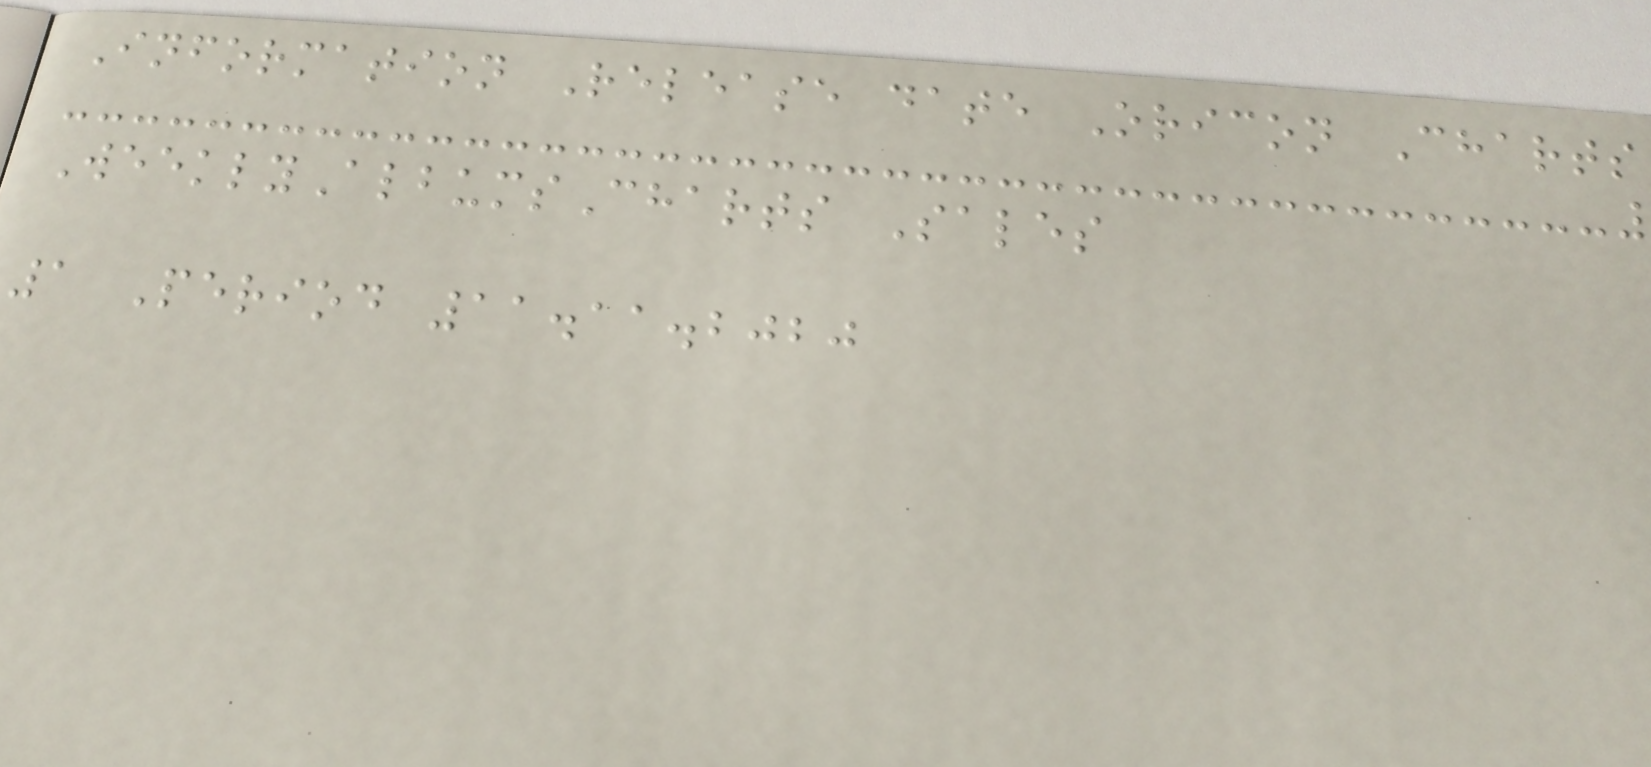Information Release date Oricon Charts
WeeklyAlbumsCharts Sales
1 Period 11.11.2020
